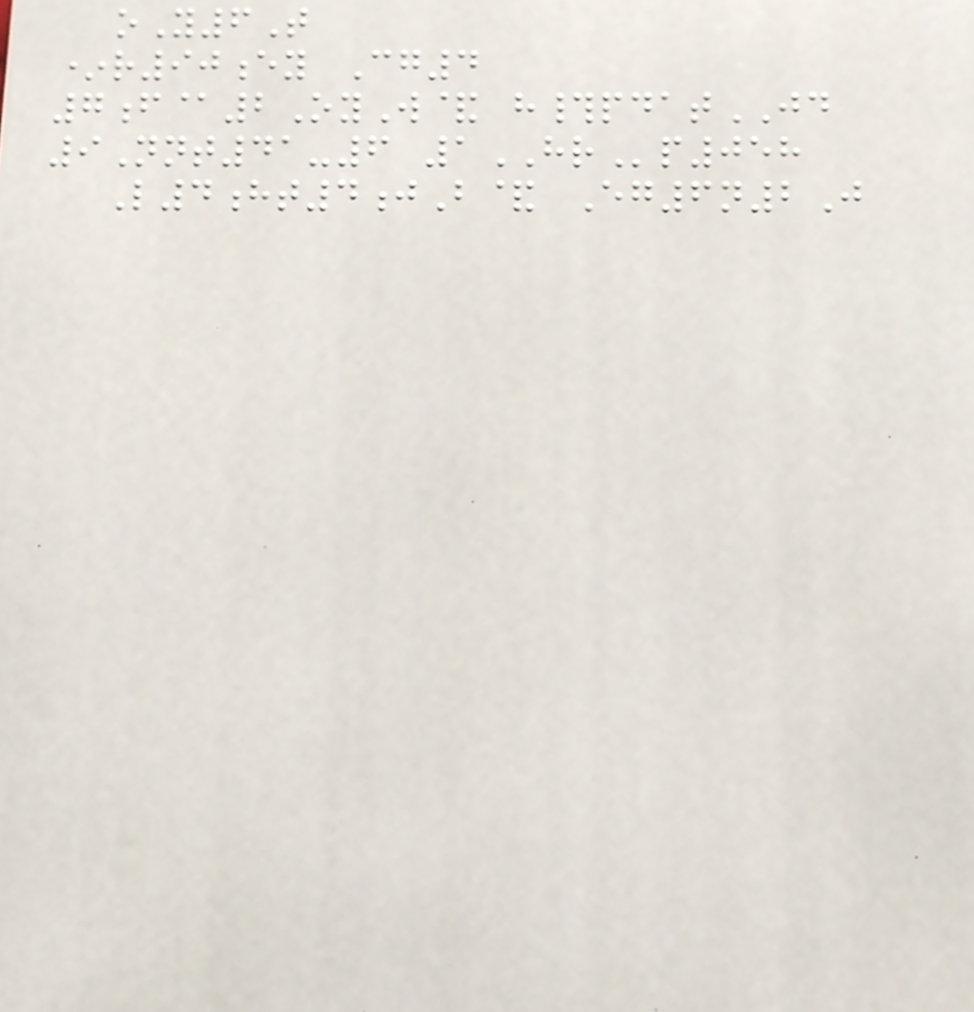oY6T
*r90ey Cg4
7f@2OyW& h#pdatJD
9Nnt41-6 1HRp058
L4ht4jB& Eg6n2J
